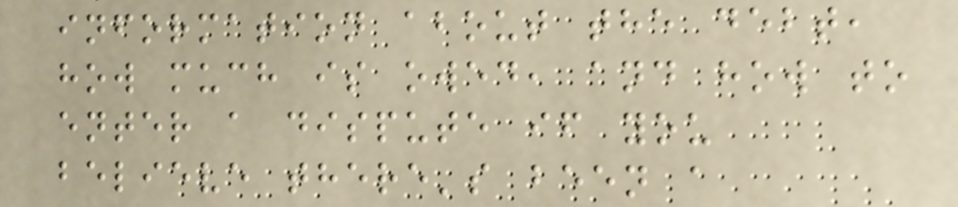information about the debt,
how much is owed, and how to
enter a dispute if you
believe there's been a
